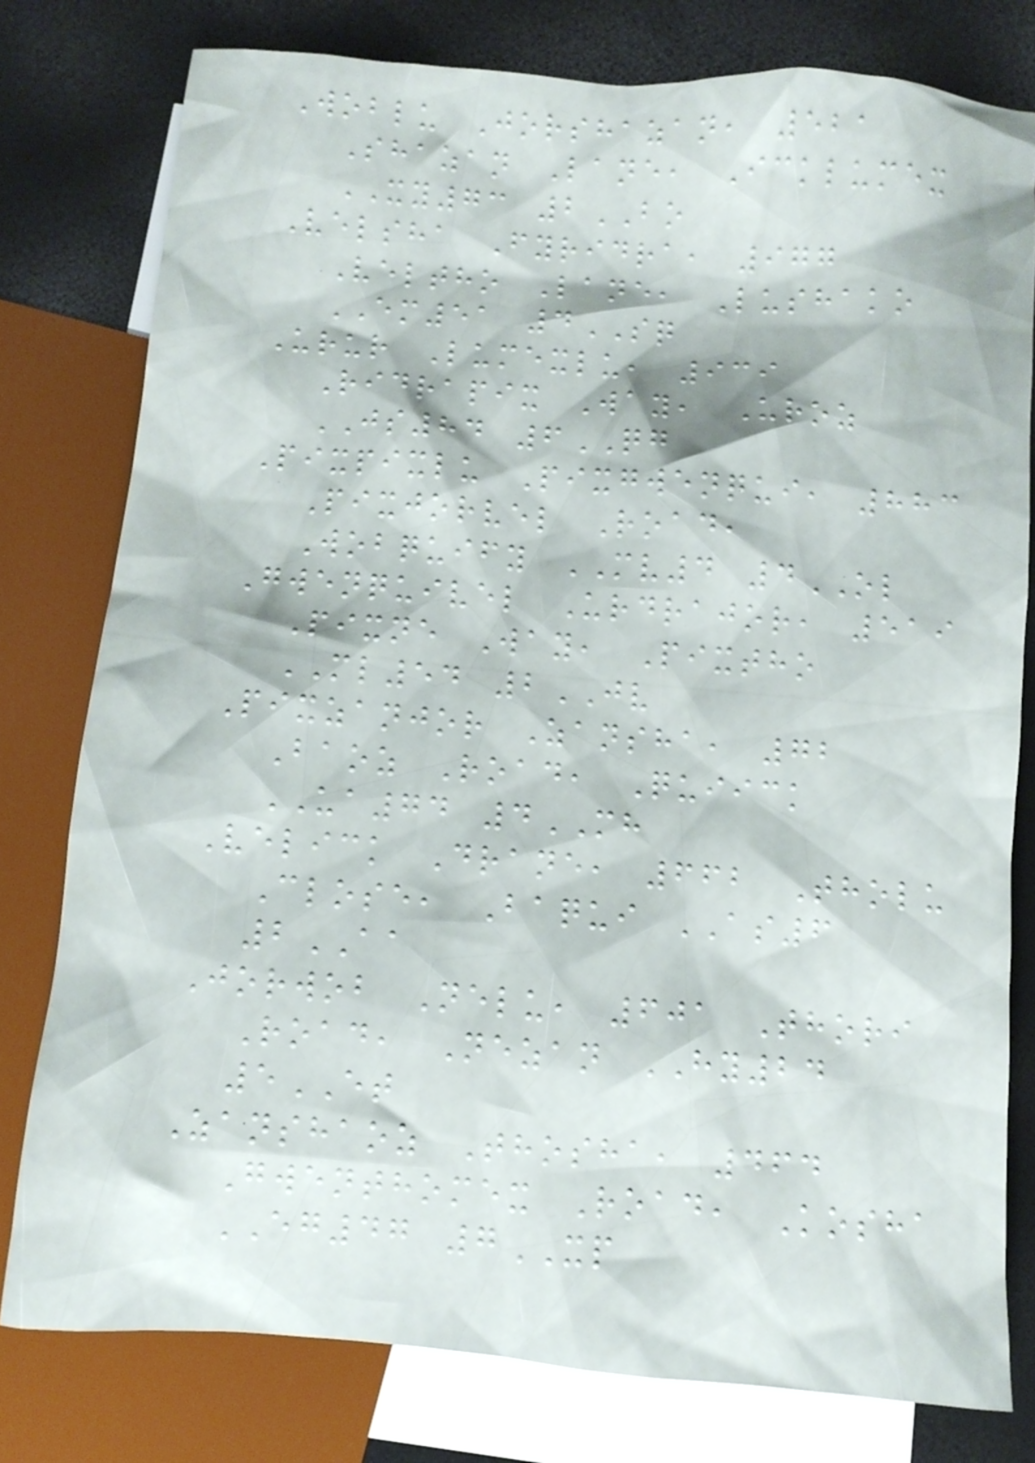Woblu Jorshazan, 521
Shazan Lane, Icklumex
XY73 2BO
Velsha Fyridra, 977
Veltho Lane, Lushako
EM51 4SQ
Urur Lumexlu, 939
Ridrapix Way, Uroz
JS84 6QG
Pixpixlu Pixgwenqui, 883
Pixjorvel Road,
Wobquify MV4 4OL
Gwenquivel Urdrajor, 519
Pixne Way, Pixtho
ML54 2JV
Pixzanjor Zansha, 72
Baoz Road, Quiick
UA74 4MH
Velick Drane, 662 Tholu
Close, Baqui AS6
2AA
Jorwob Nelu, 601 Thori
Road, Nezan HY24
5ET
Zanshaoz Thosha, 464
Gwenthomex Road, Kosha
EG47 7XP
